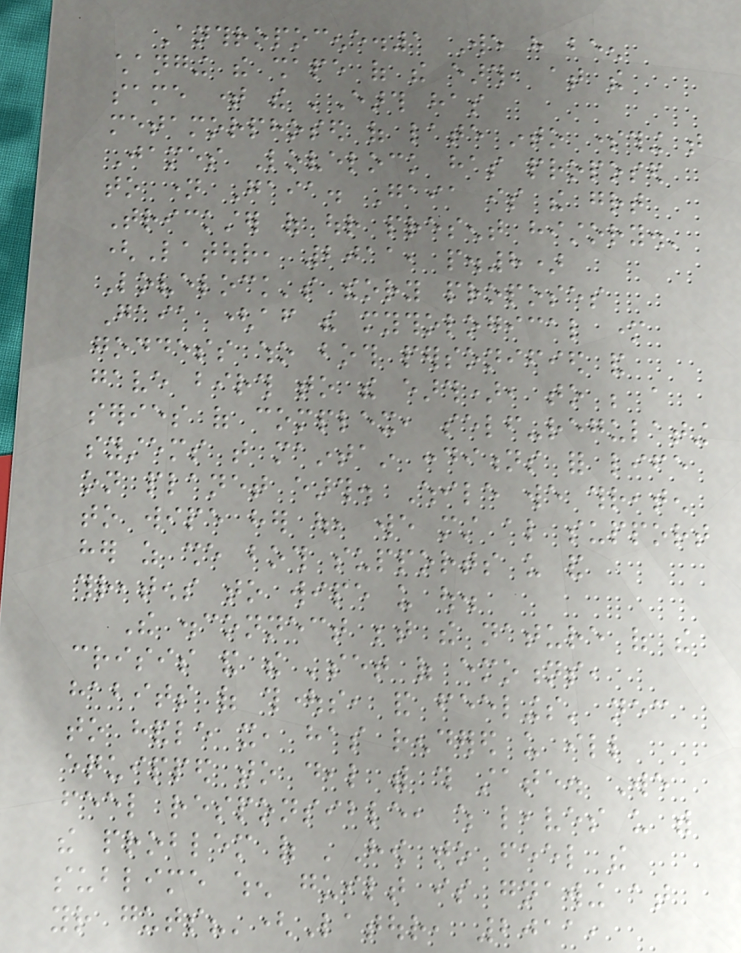Anthropocene.1 We have been
changing the shape of the earth, at the
same time the 'Earth has
metamorphosed of late into something that
James Lovelock has proposed
to name Gaia. Gaia is the great
Trickster of our present history.'
(Latour, 2011, p.8)
Lovelock's theory proposes
Gaia (after the mythological mother
goddess who both personified and
gave birth to the earth), to be a
series of complex, self-regulating
systems that maintain conditions for life
on planet earth. While we threaten
to wipe her out, we must also support
her as she both supports us and
threatens to wipe us out.
The disconnect between the nature of the
crisis and the 'set of emotions,
habits of thoughts, and feelings' necessary
to handle it, has rendered us ill
equipped to deal with this state. We
feel responsible, which leaves us with
the problem of 'How to feel the
sublime when guilt is gnawing at
your guts?'(Latour, 2011,
